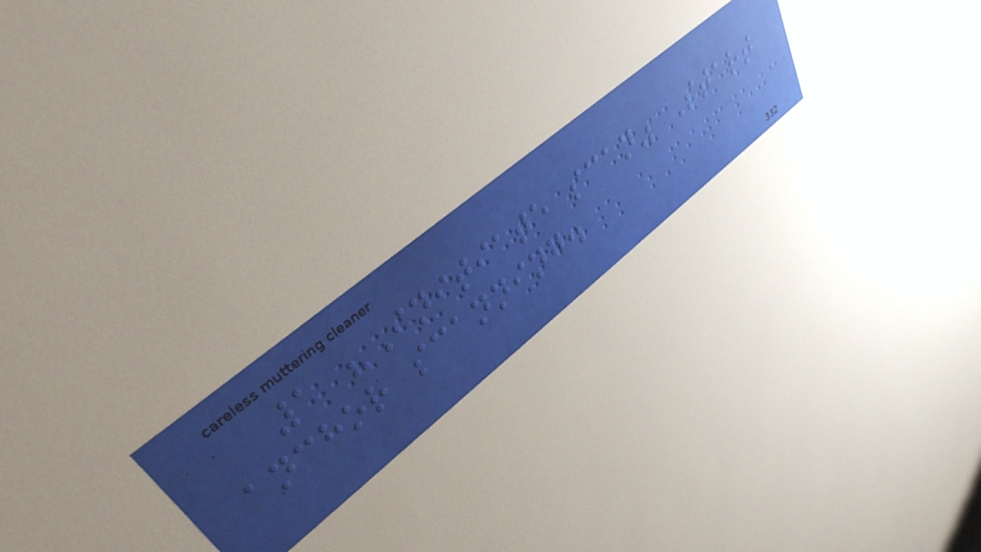1 "Initiate scan" Start
anchor scanning.
